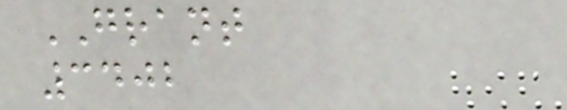GRANT
3402
